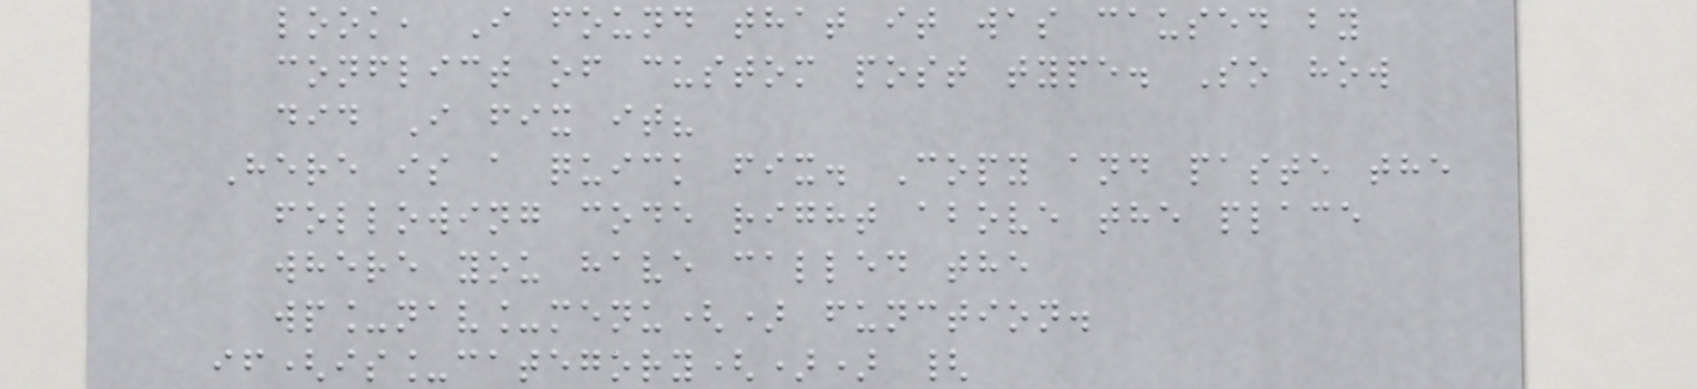look, I found that it was caused by
conflict of custom post type. So how
did I fix it?
Here is a quick fix. Copy and paste the
following code right above the place
where you have called the
wp_nav_menu() function.
if(is_category()) {
